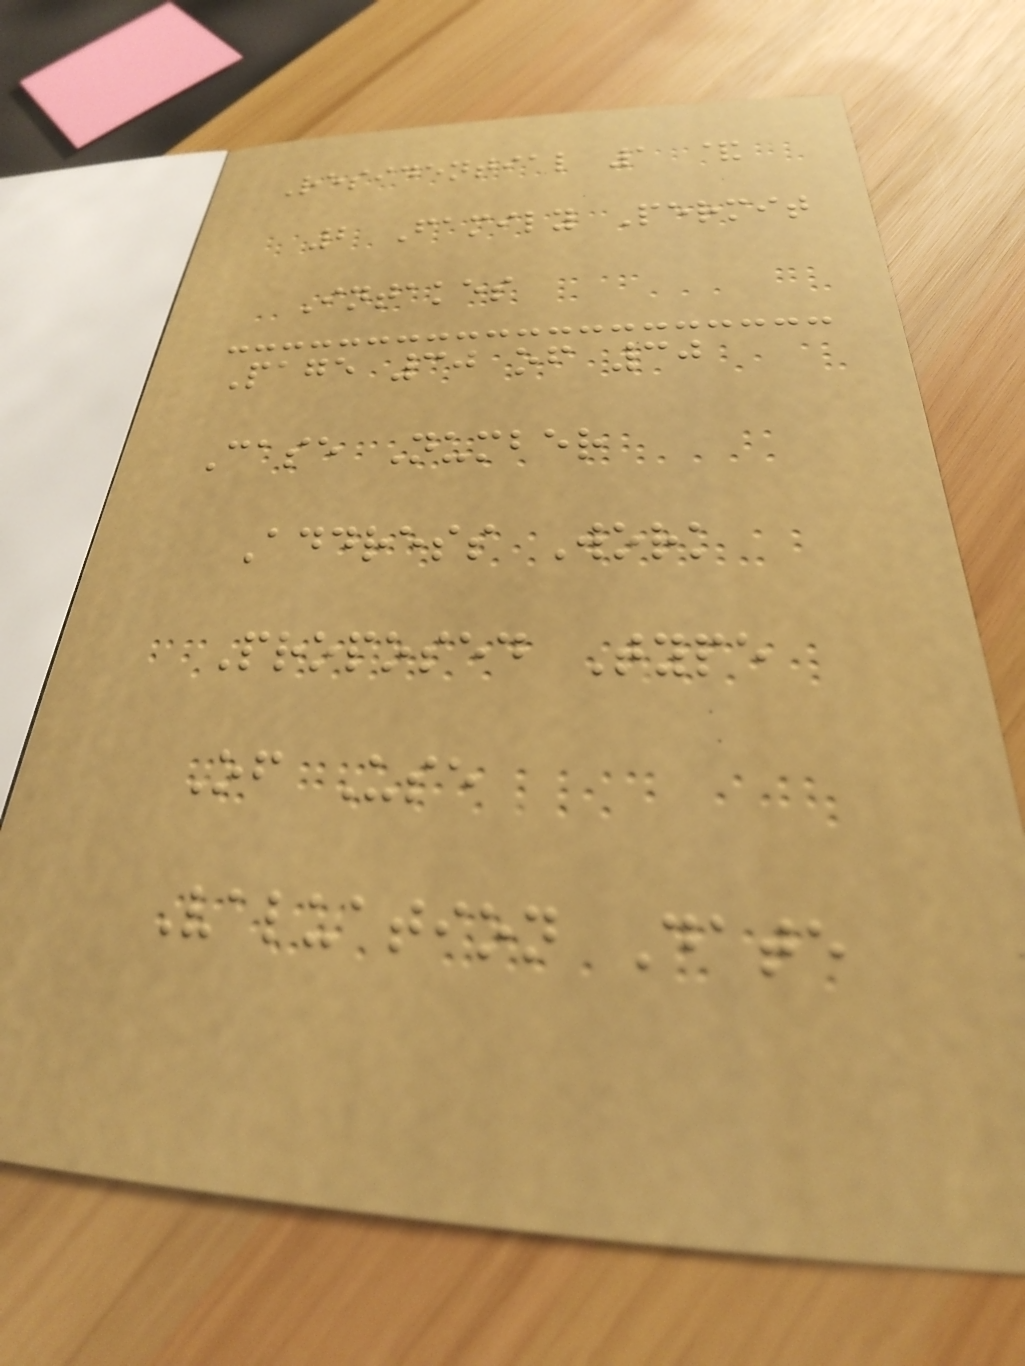Residential 1 &
2 Family Permit
Intakes
Page 30 of 30
Case Number
Address Work
Proposed Type
Of Use
Valuation Date
